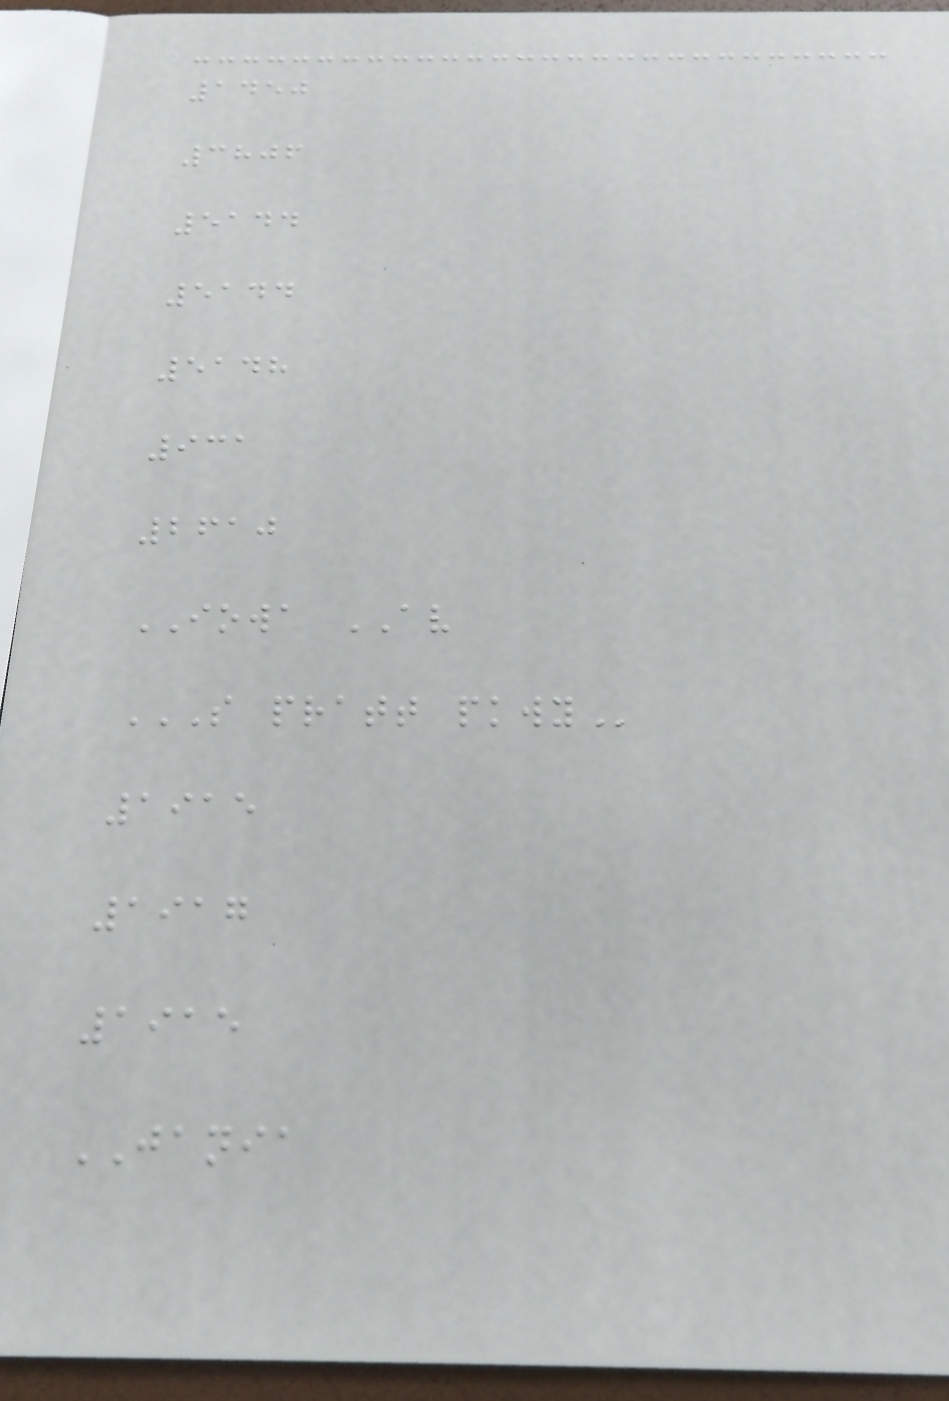1450
3806
5144
5144
5148
931
2610
IOWA AV
S PRATT PKWY
1915
1917
1915
JANIA
